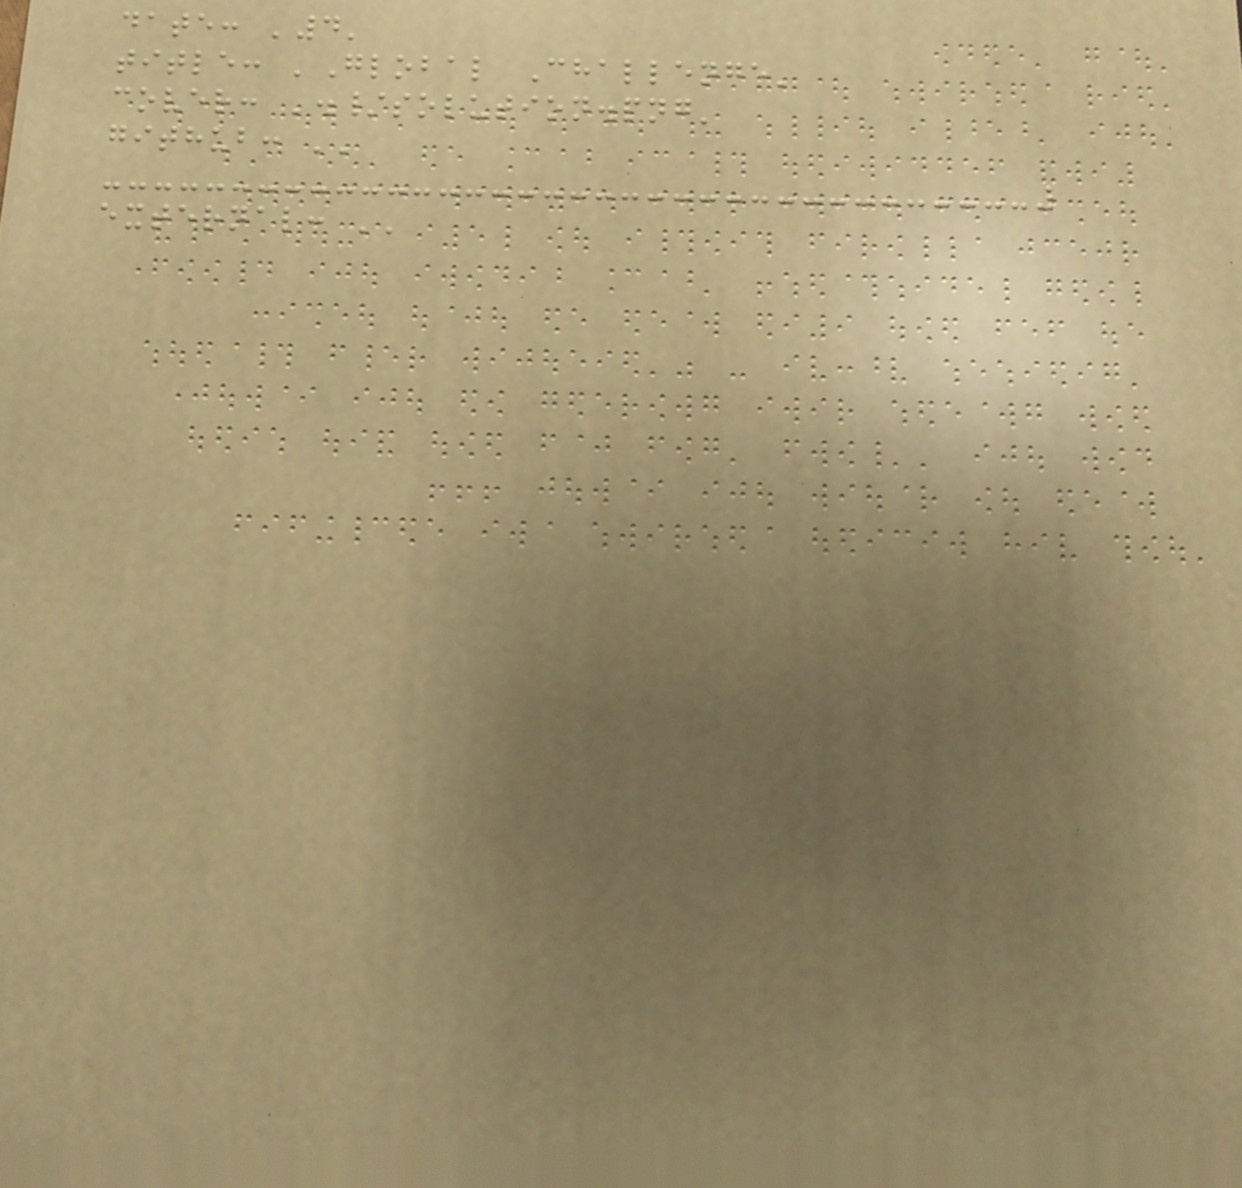date: '4'
title: 'Global Challenge'
cover: './solution.png'
github: ''
external: ''
